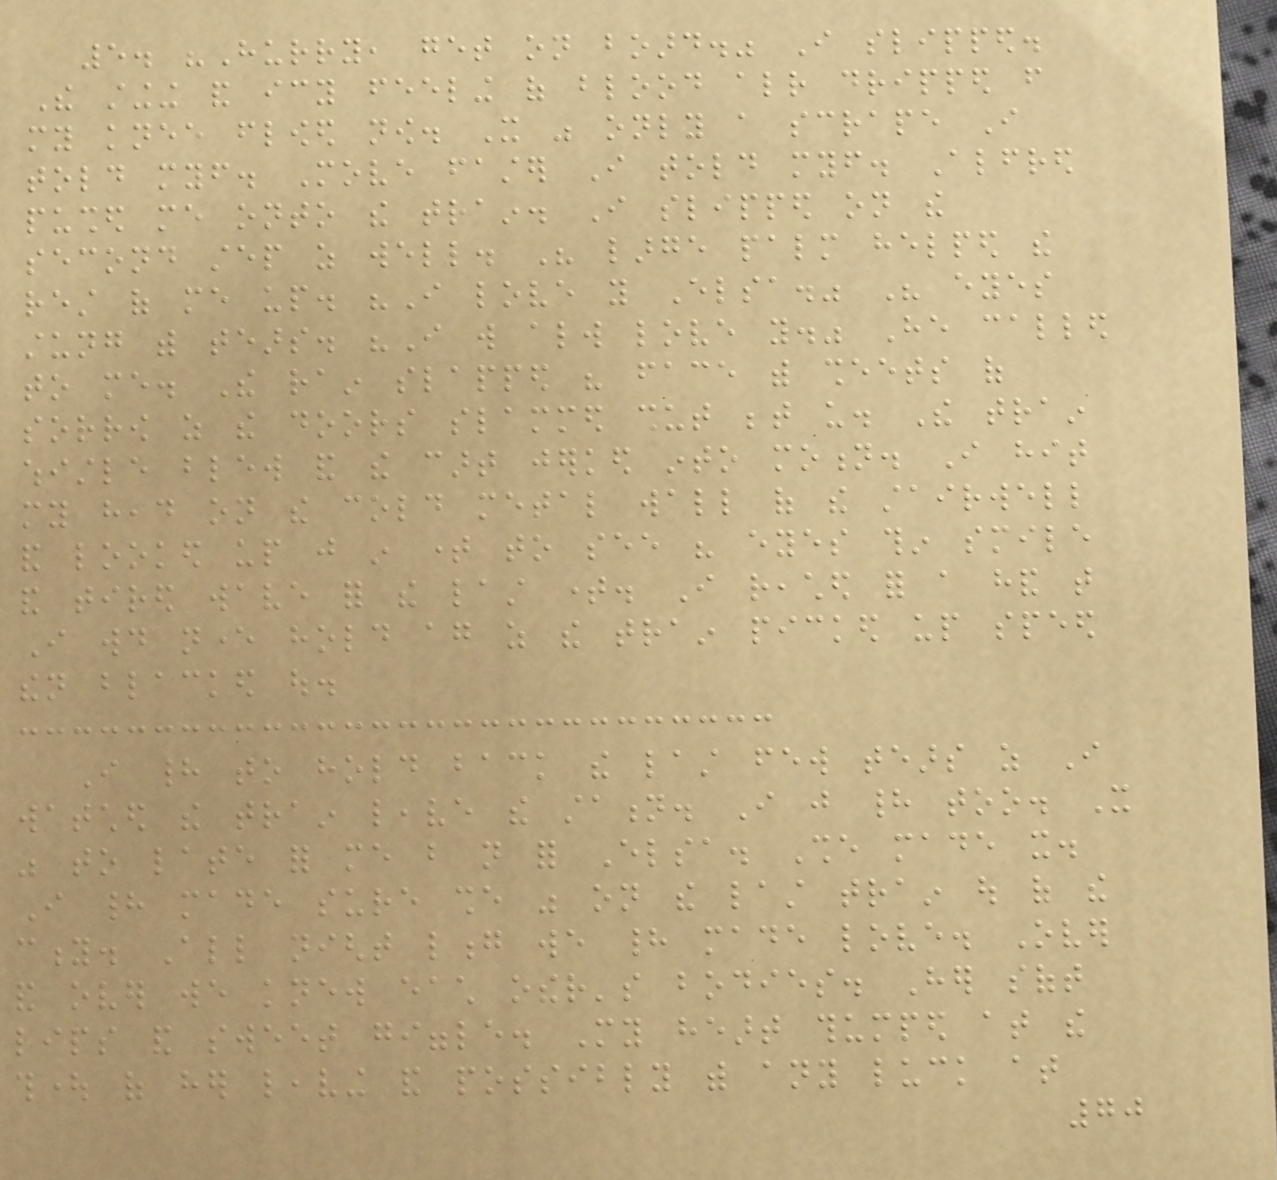5. "Hurry, get on board." I slipped.
The stinging and icy feeling of blood already dripped from
my knee flowed now. It was only a scrape I
told myself. Move faster I told myself. Alfred
pushed me onto the train. I slipped on the
second step as well. His large palm helped the
rest of me up. "I love you Elsa." His eyes
stung with tears. "I will always love you." He called
to me. The rain slapped his face with sheets of
sorrow as the doors slammed shut between us. The train
whistle blew and the cart jerked into motion. I hit
my head on the cold metal wall of the stairwell
and looked up just in time to see his eyes thin smile
and tired wave for the last time. I reached for a hand that
I would never hold again as the train picked up speed
then blacked out.
I had to hold back the last few tears as I
watched the train leave the station. I just had too. It
was to late for me but not for Elsa. She made it.
I had made sure she was on the last train out of the
city. All night long we had made love. Over
and over we knew each other's bodies. Her soft
lips and sweet giggle. My heart thumped at the
thought of her leaving and possibly with any luck at
70
